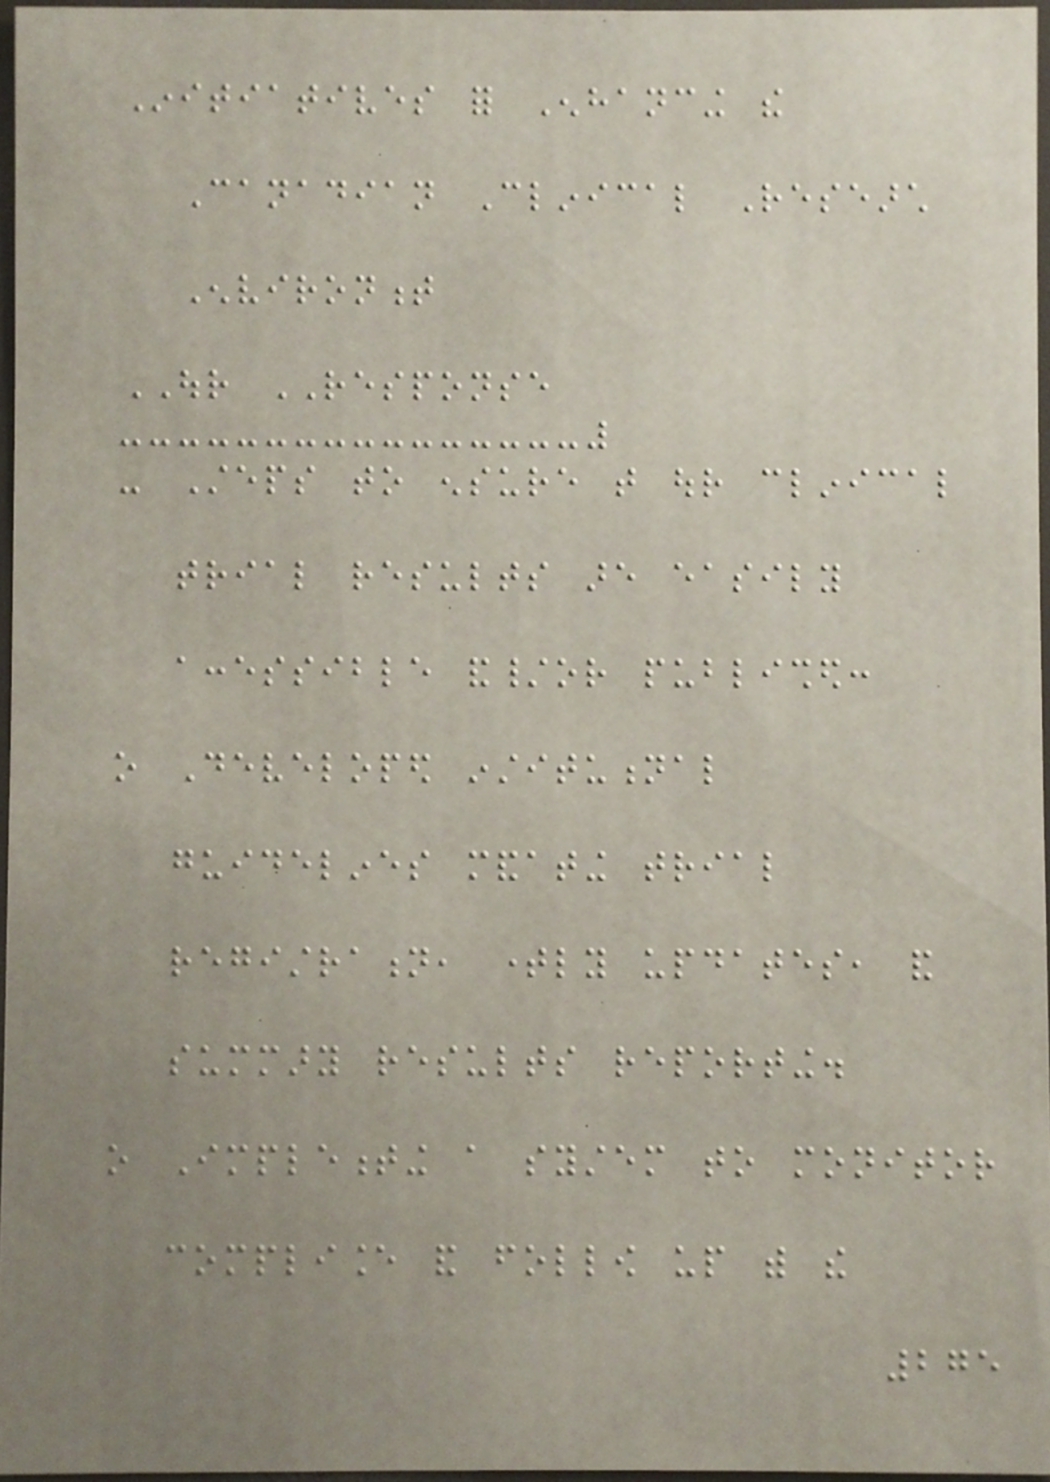Initiatives for Enhancing the
Canadian Clinical Research
Environment
OUR RESPONSE
- Steps to ensure that our clinical
trial results are easily
accessible and/or published:
o Developed institutional
guidelines mandating trial
registration, timely updates, and
summary results reporting.
o Implementing a system to monitor
compliance and follow up with the
275
